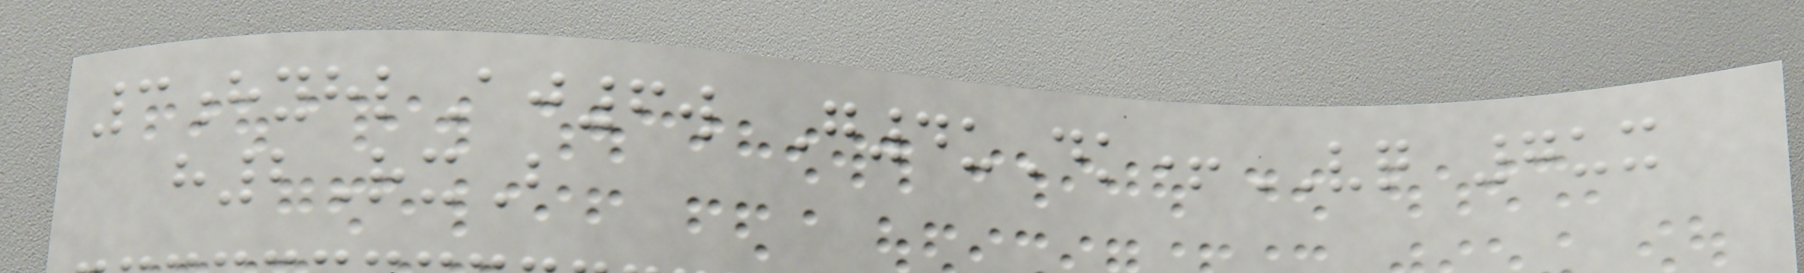3hyhlAj6w G4uDk+VQ 7ux
h2RxB
